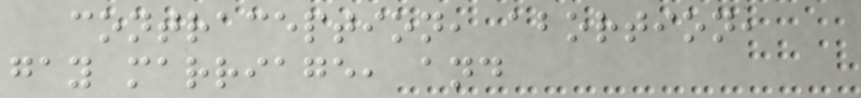contraception, abortion,
gay marriage, and
